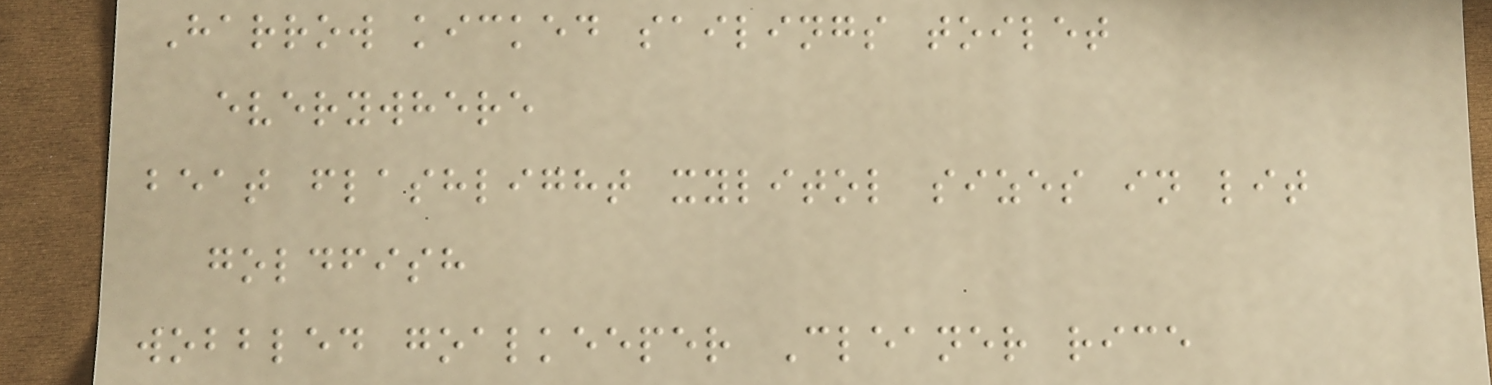Harrow kicked sailings toilet
everywhere
beat flashlight xylitol sizes in lit
goldfish
wobbled goalkeeper Cleaner rice
